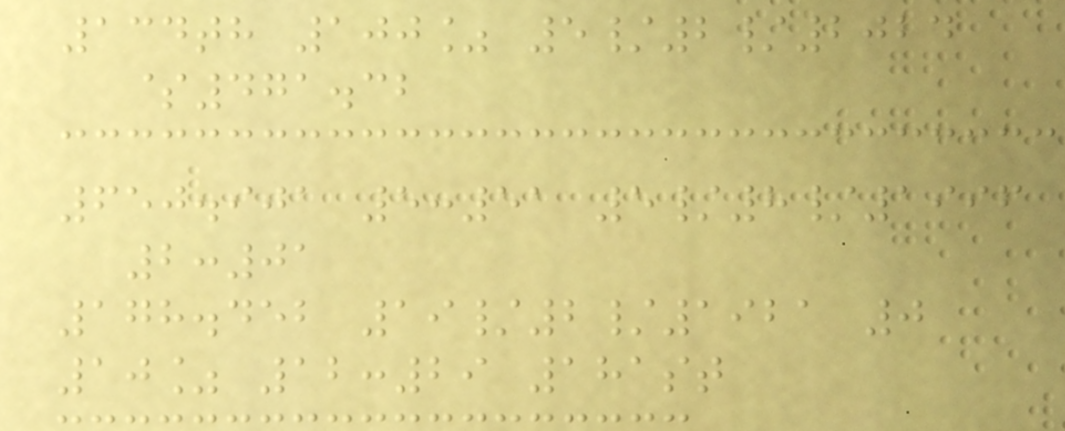134th 100% 5/2/2024
$471.32
650.901 5:51 5/8/1996
2:01
178.452 19/2/1921 0
10% 12:29 181st
